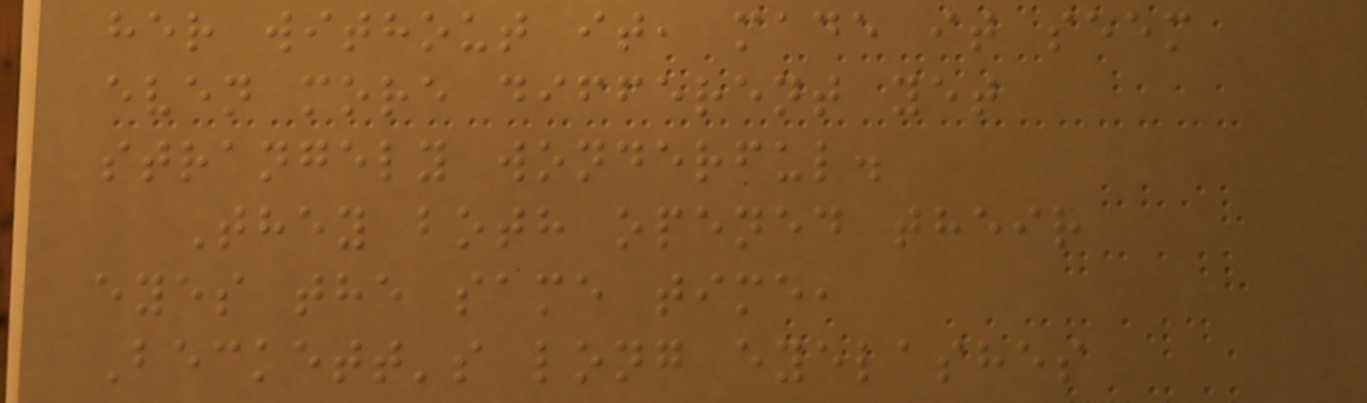her without it, made it seem
even more different yet
strangely wonderful.
They both opened their
eyes the same time,
Beckett's long eyelashes
